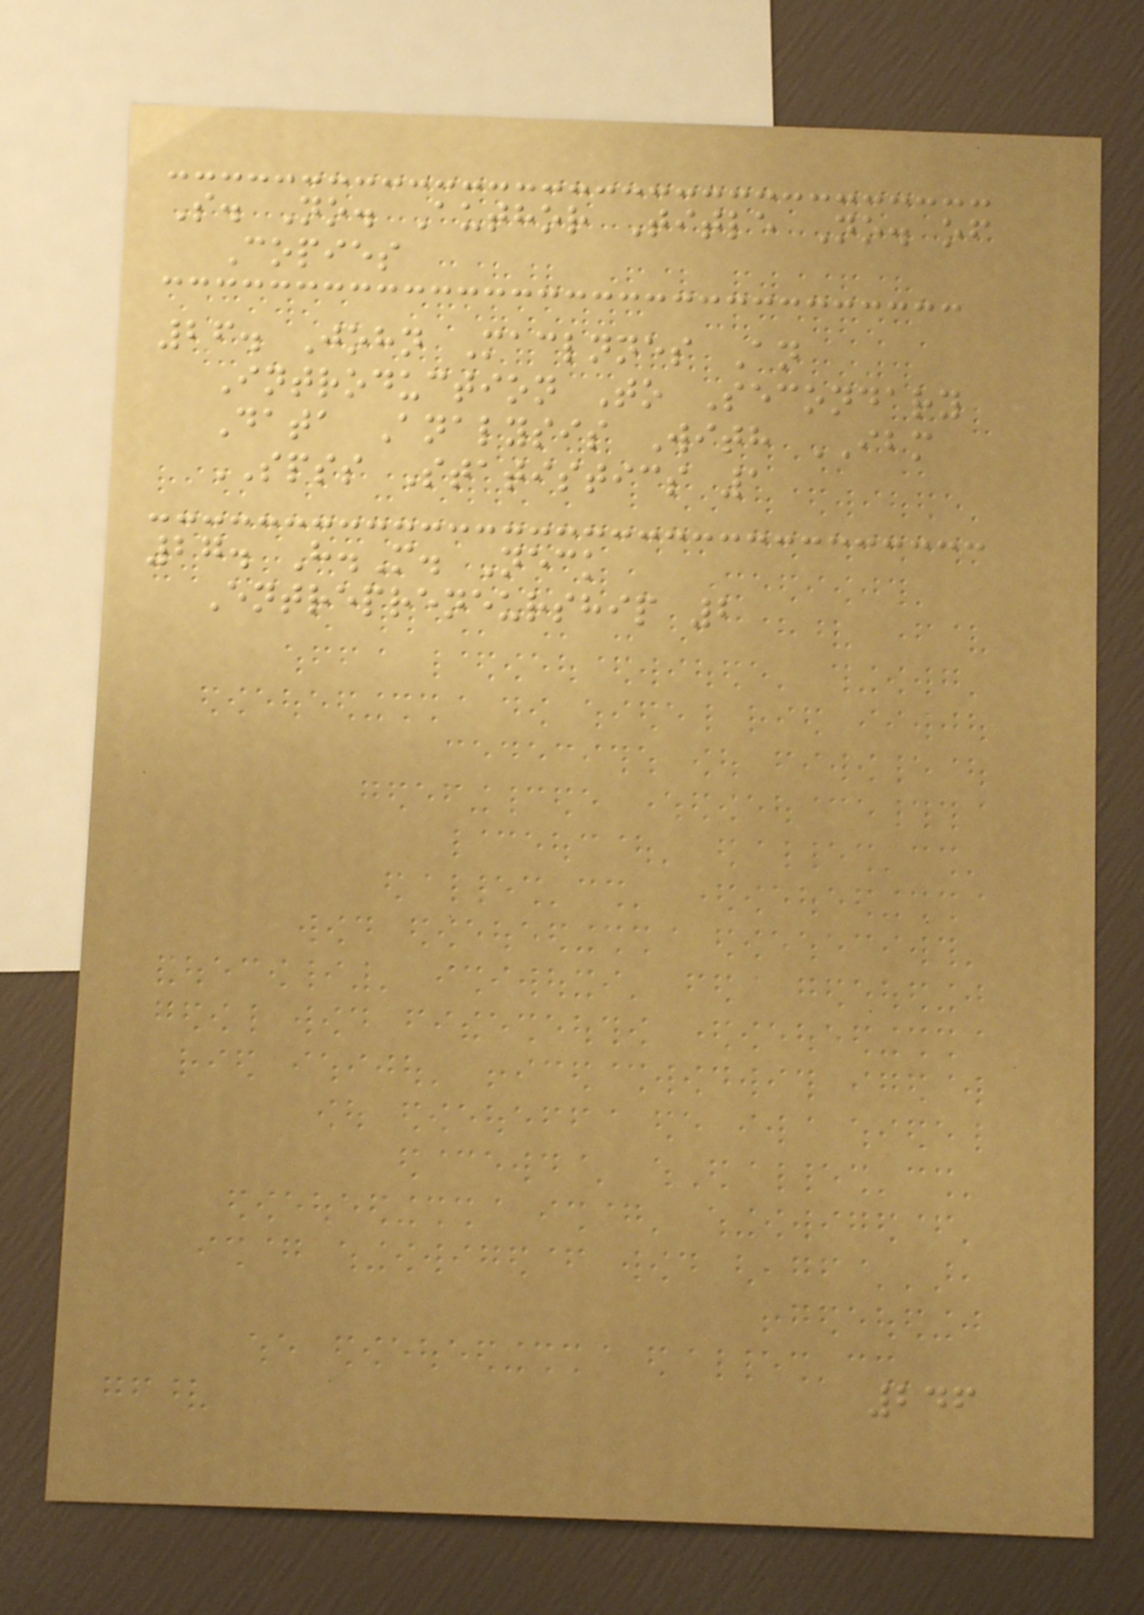S. No. Author Title No. of
Copies
26. John Maclnnes An
Introduction To Secondary
Data Analysis With IBM
SPSS Statistics 1
27. H.M. Neck
Entrepreneurship 2
246
